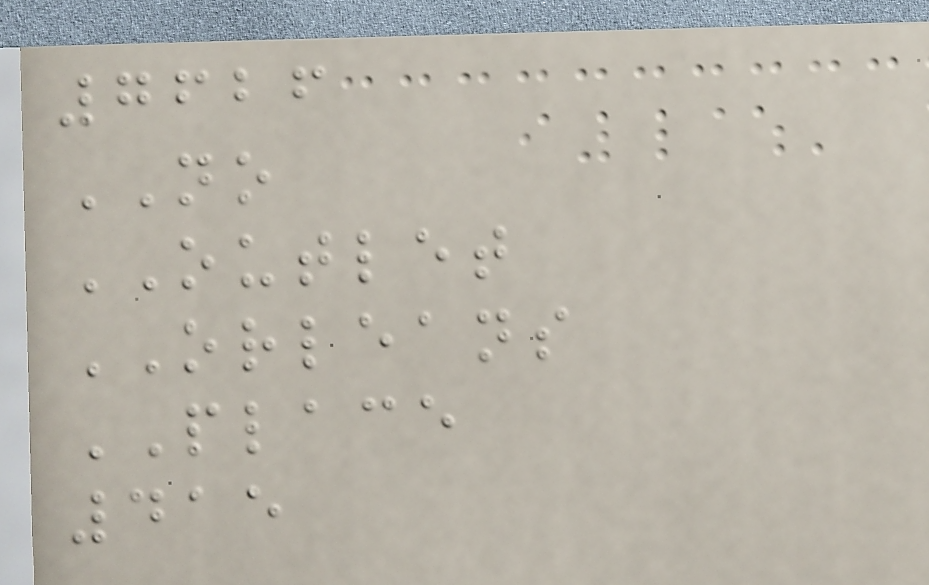7626
NO
OUTLET
ORLEANS
PLACE
415
